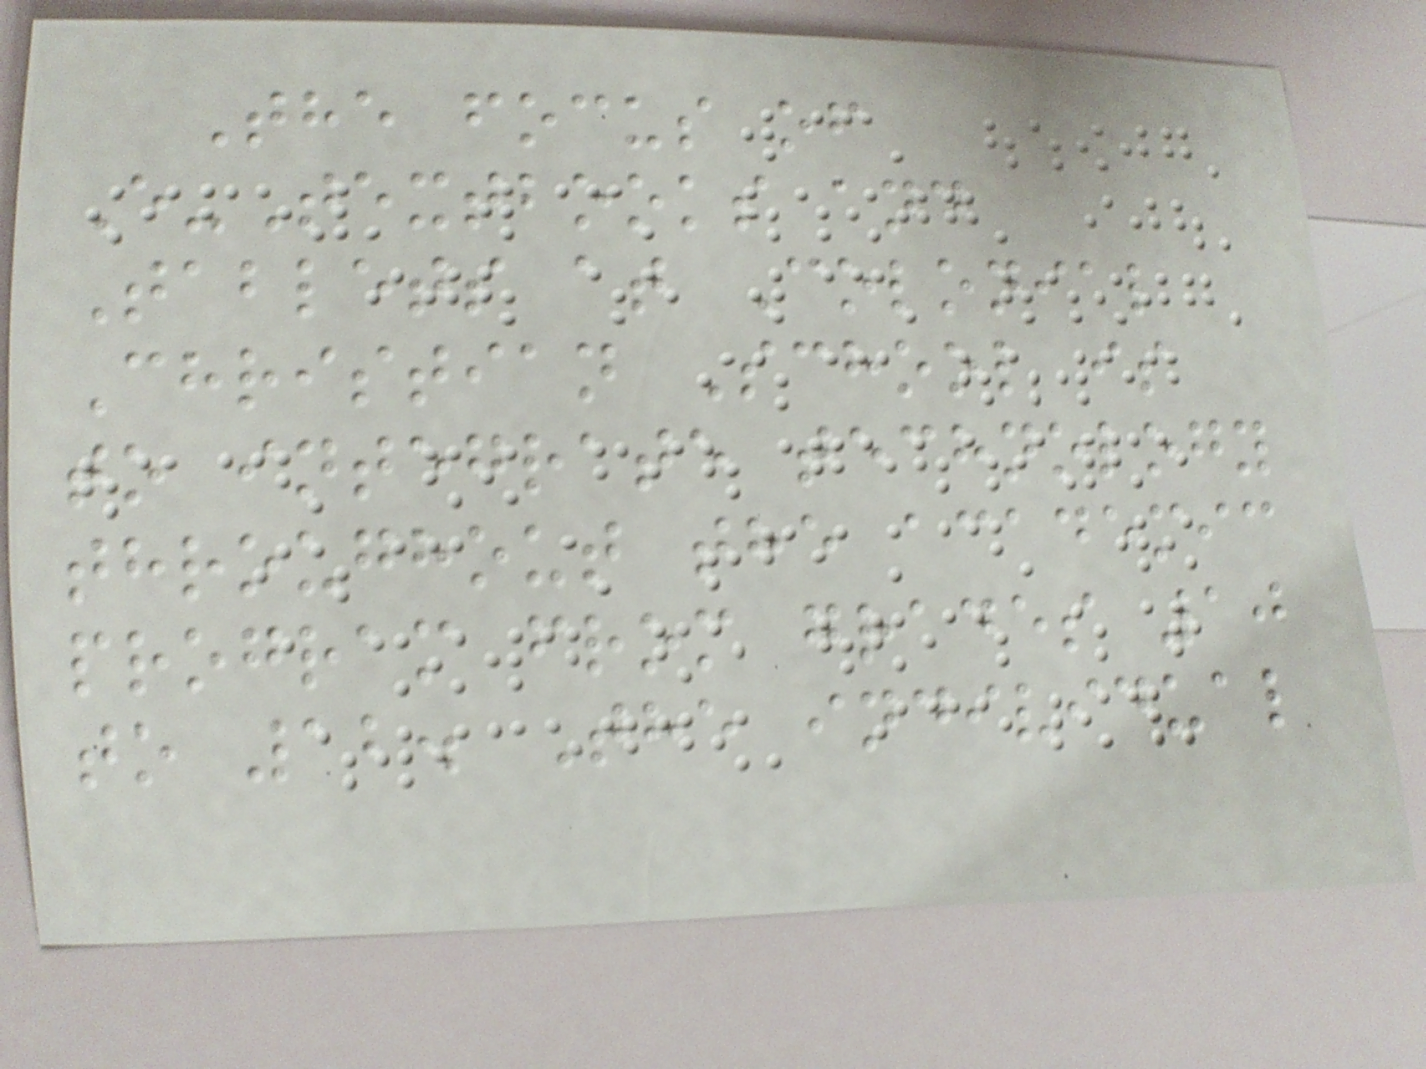The focus of
E-Textbooks and
Tablets at Colonial
Christian School is
to integrate technology
throughout the academic
program from grades 10
to 12. The individual
